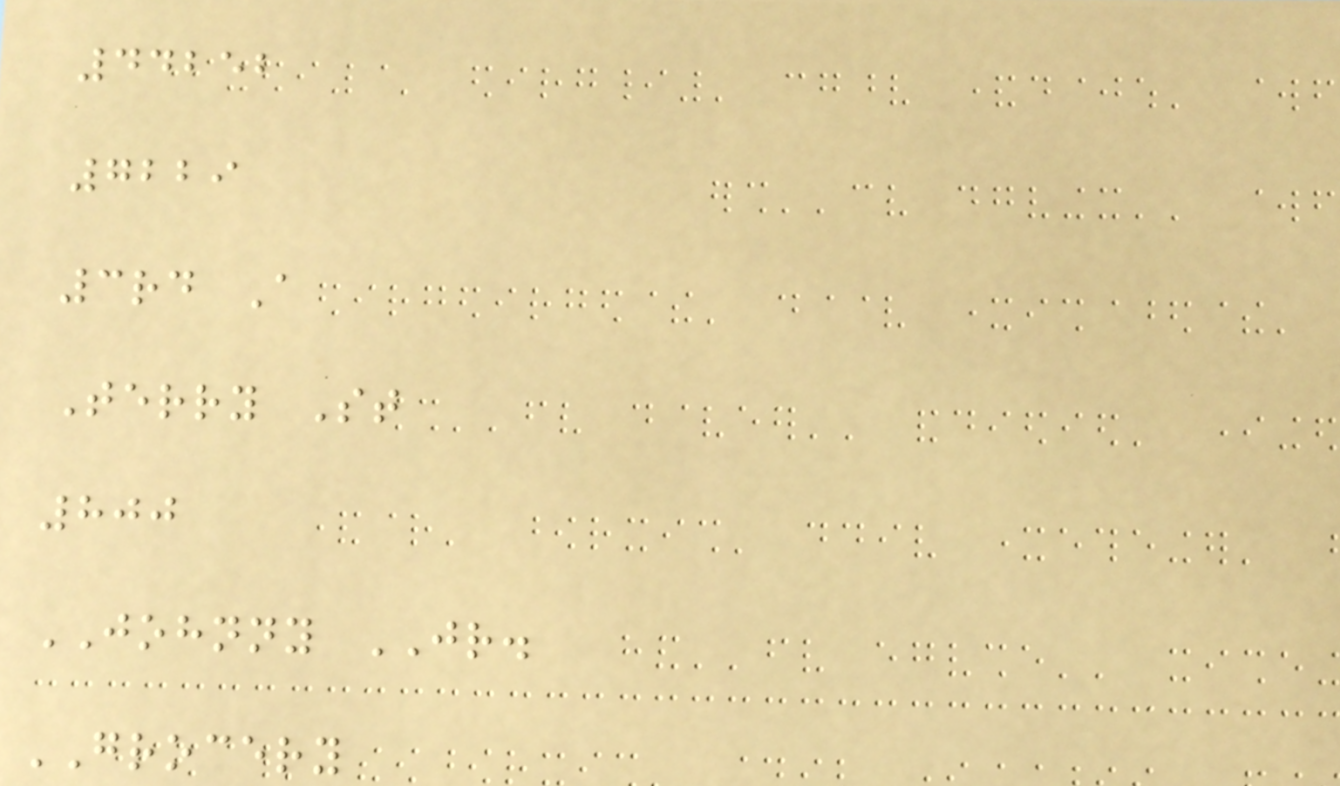44252
7229
3rd A
Terry St
800
JOHNNY JR.
GROCERY
